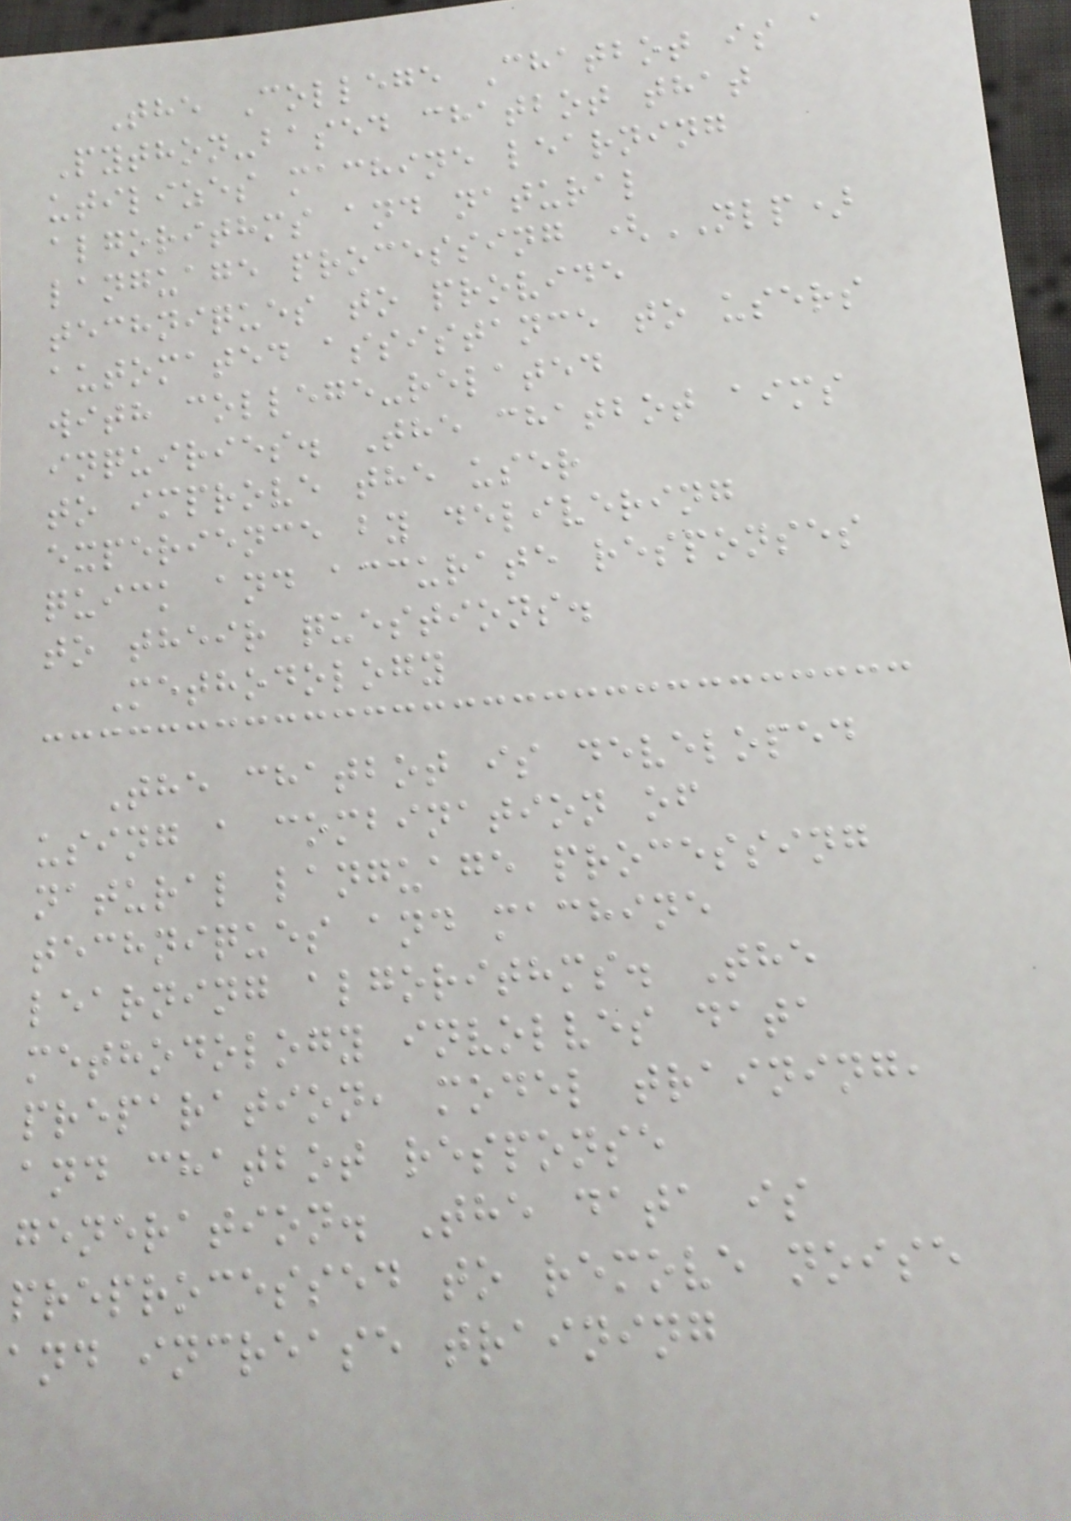The College Chatbot is a
Python-based chatbot that
utilizes machine learning
algorithms and natural
language processing (NLP)
techniques to provide
automated assistance to users
with college-related
inquiries. The chatbot aims
to improve the user
experience by delivering
quick and accurate responses
to their questions.
Methodology
The chatbot is developed
using a combination of
natural language processing
techniques and machine
learning algorithms. The
methodology involves data
preparation, model training,
and chatbot response
generation. The data is
preprocessed to remove noise
and increase training
